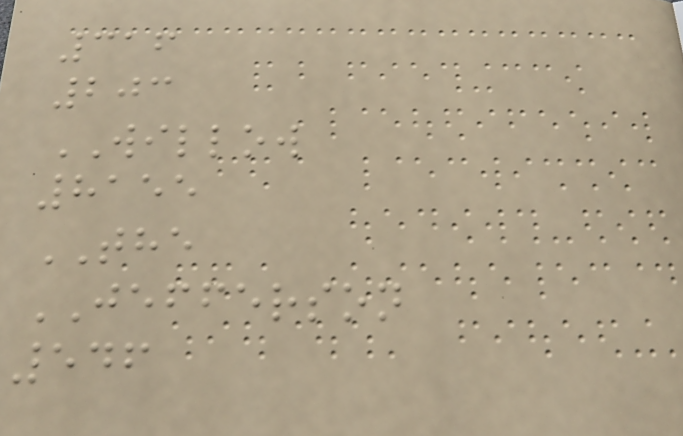316
203
WILLOW
8155
THE
JEFFERSON
546
